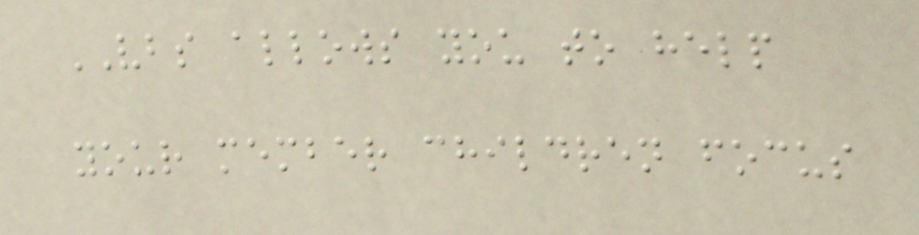VBS allows you to help
your member children focus
